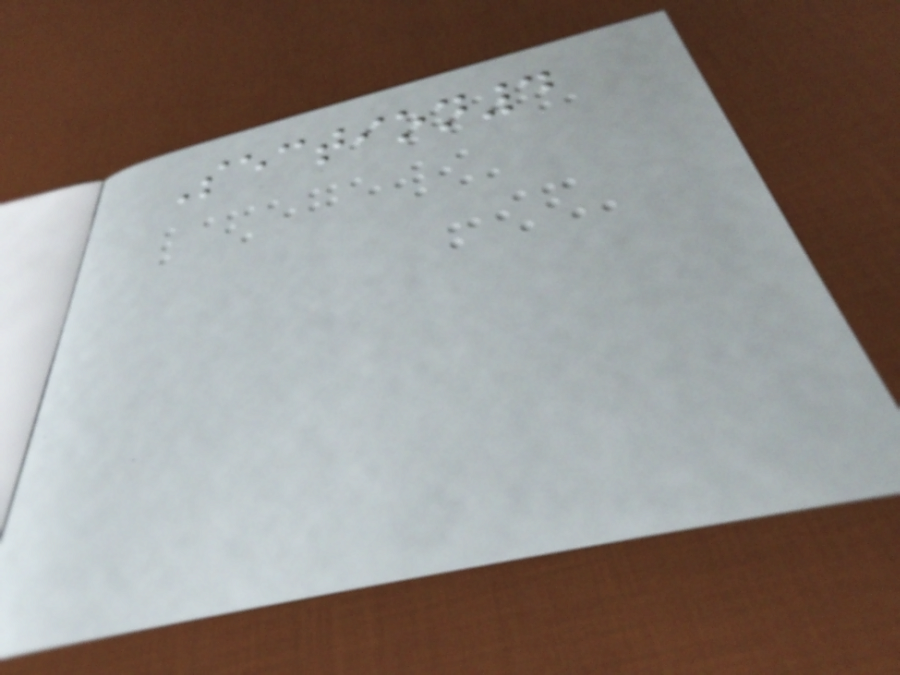Section4
